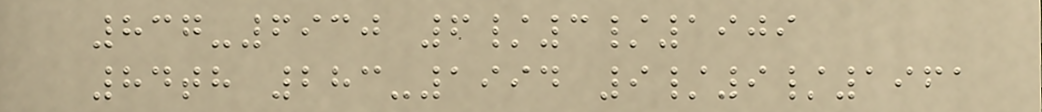837-6930 6/3/1909
84th 283-1994 9/9/1961
